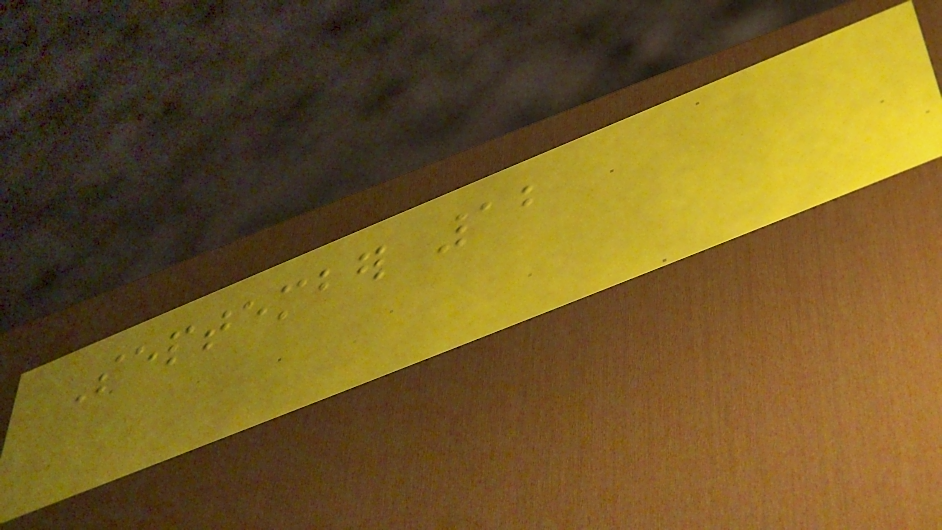September 12
